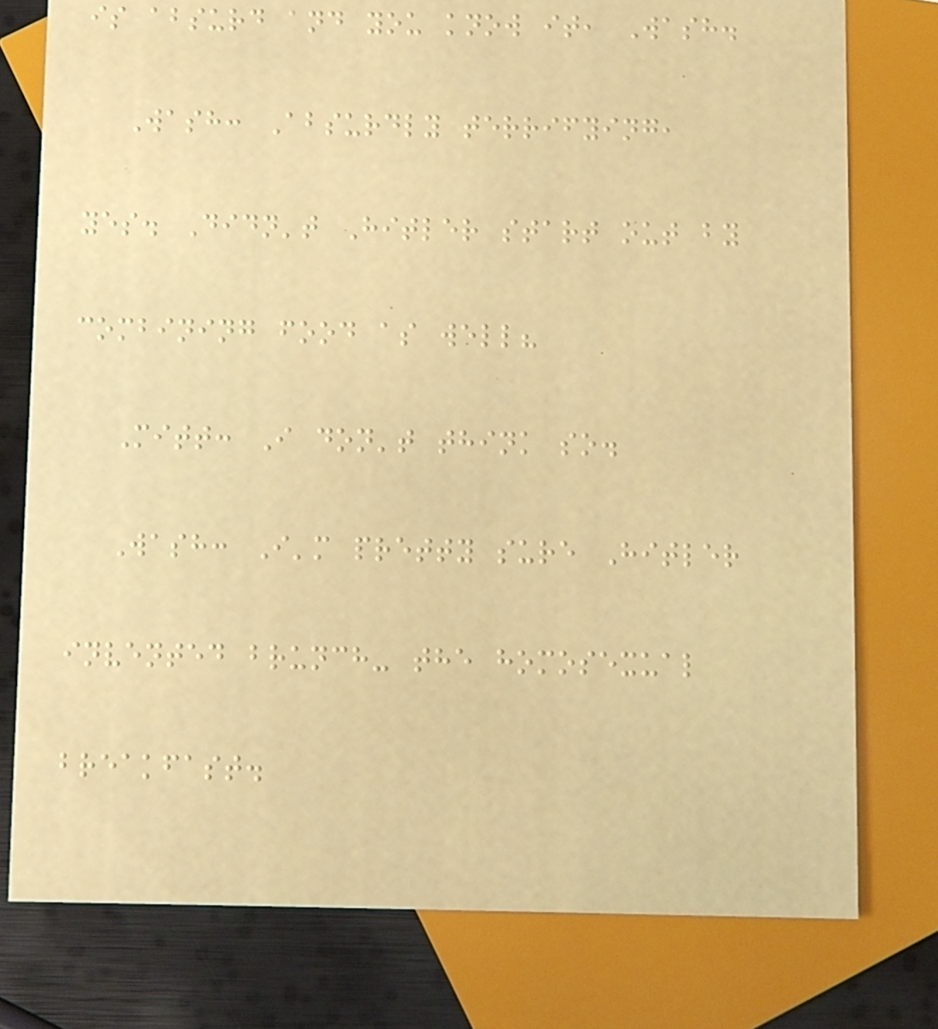is absurd and you know it, Wash.
Wash: Absurdly terrifying,
yes. Didn't Hitler start out by
combining food as well?
Mitt: I don't think so.
Wash: I'm pretty sure Hitler
invented brunch- the homosexual
breakfast.
